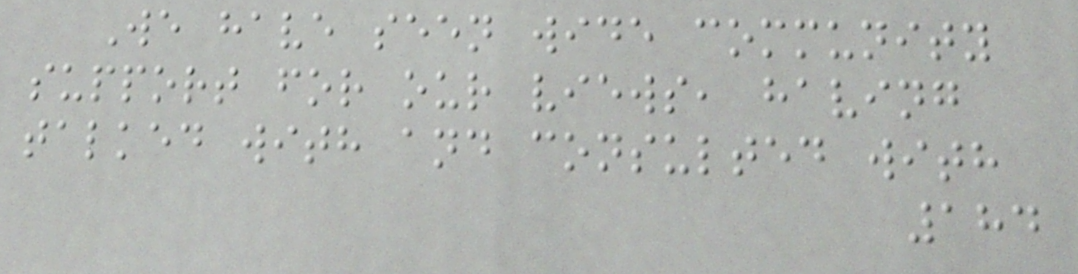We have seen wide community
support for our views, having
talked with and consulted with
184
